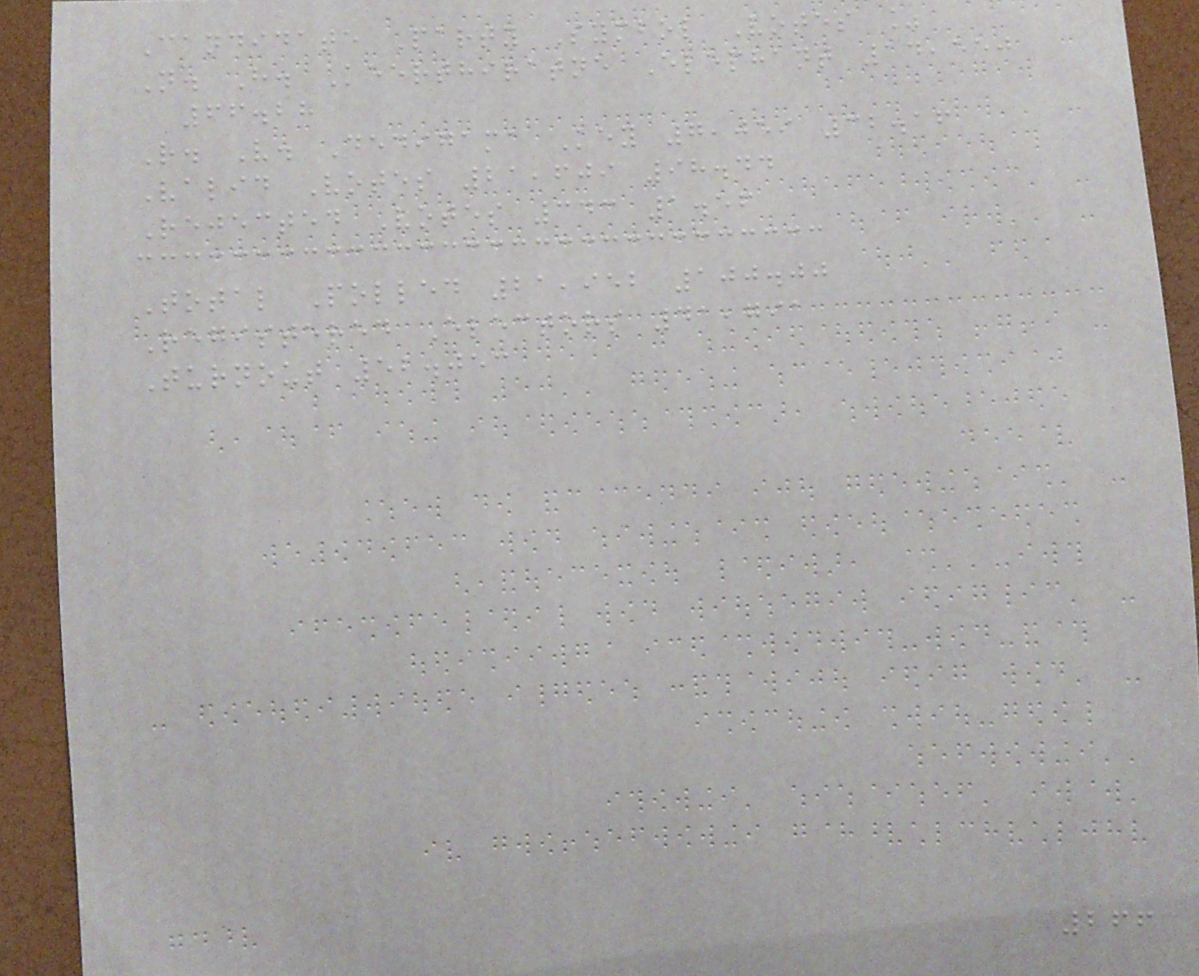Candidate Party Symbol Votes %
N. H. Keerthiratne Elephant 14,550
66.28
R. V. Dedigama Key 7,059 32.16
Valid Votes 21,609 98.44
Rejected Votes 343 1.56
Total Polled 21,952 100.00
Registered Electors 41,791
Turnout 52.053
266
